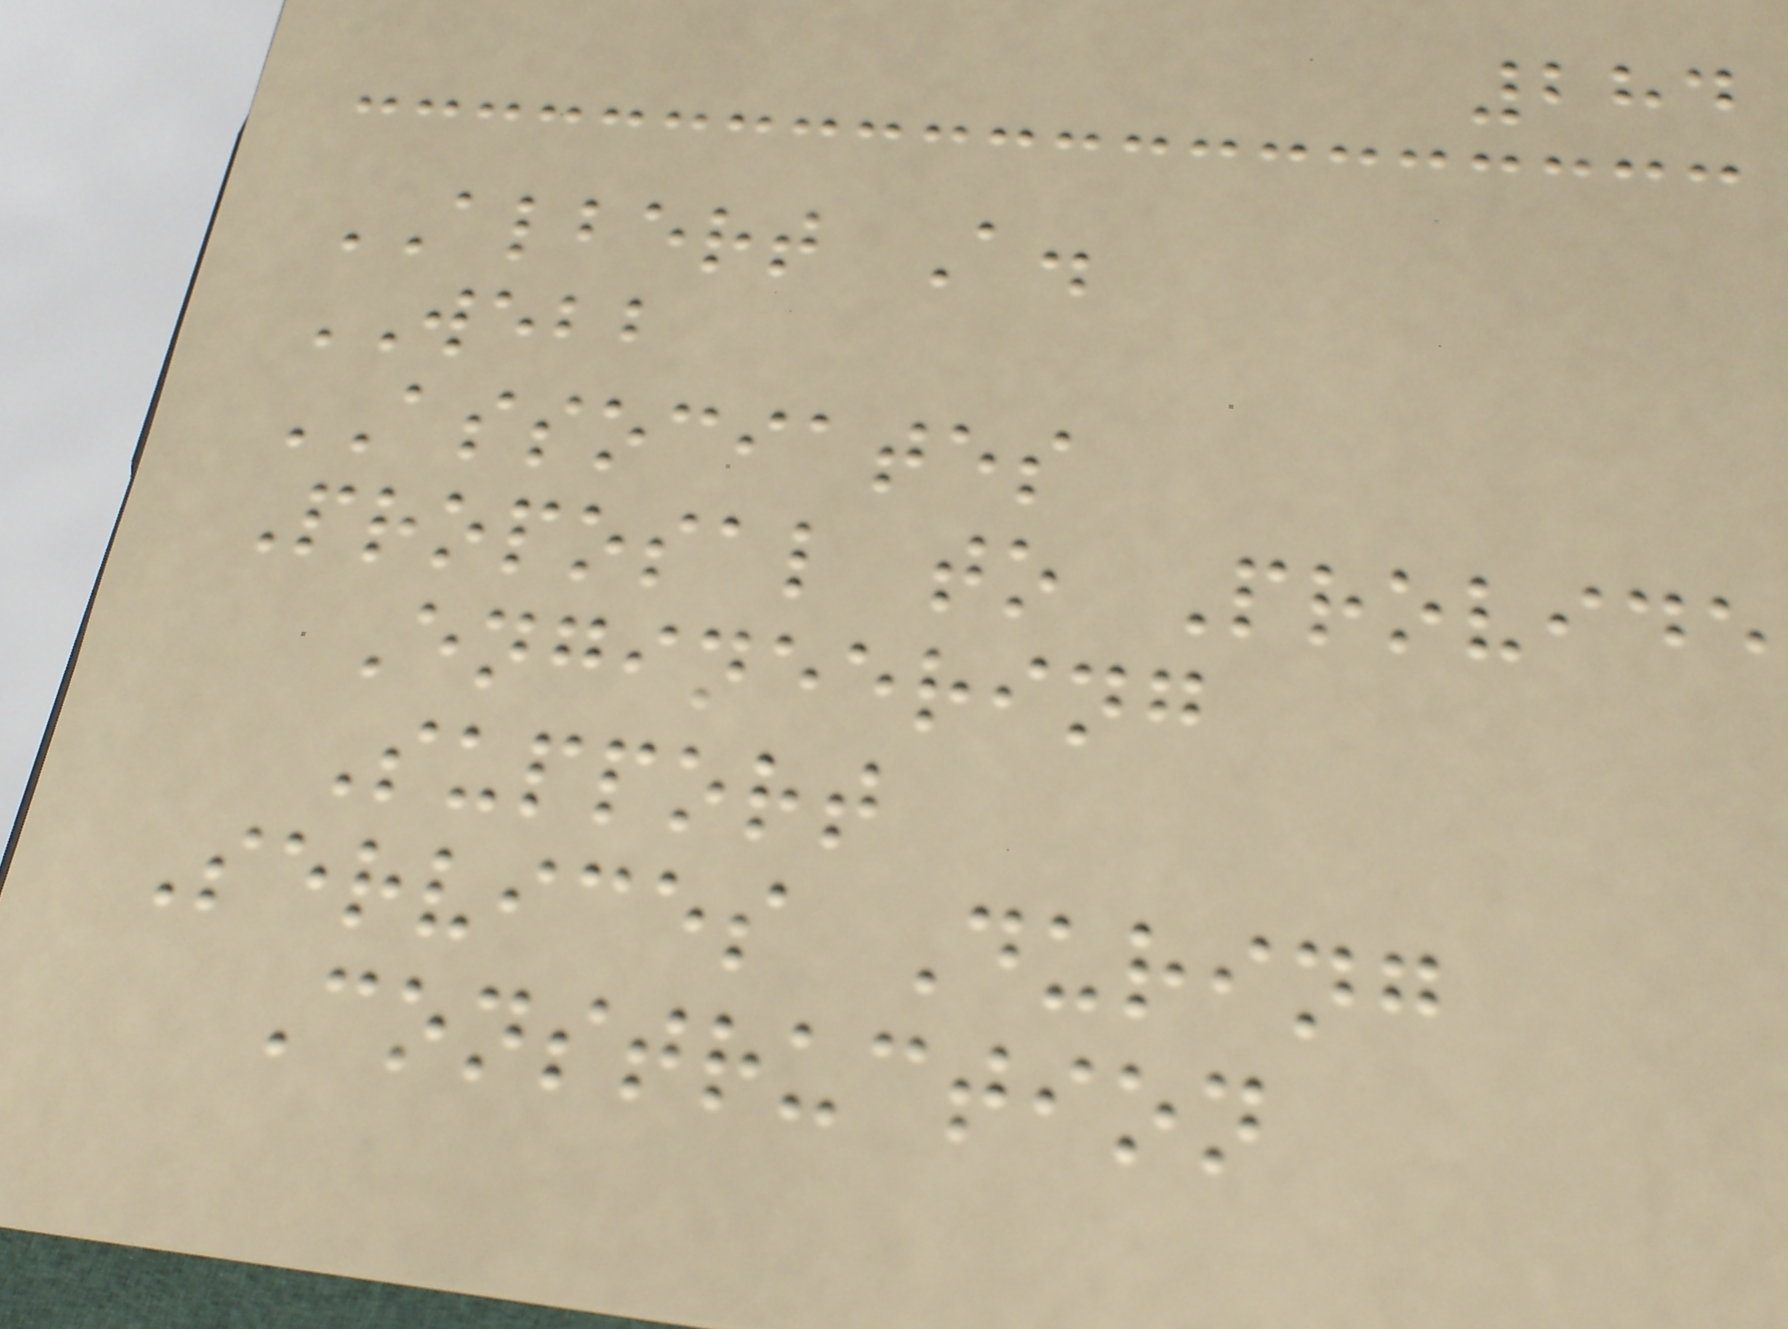284
ALBERT A.
WEBB
ASSOCIATES
Proposal to Provide
Engineering
Support
Services During
Construction
